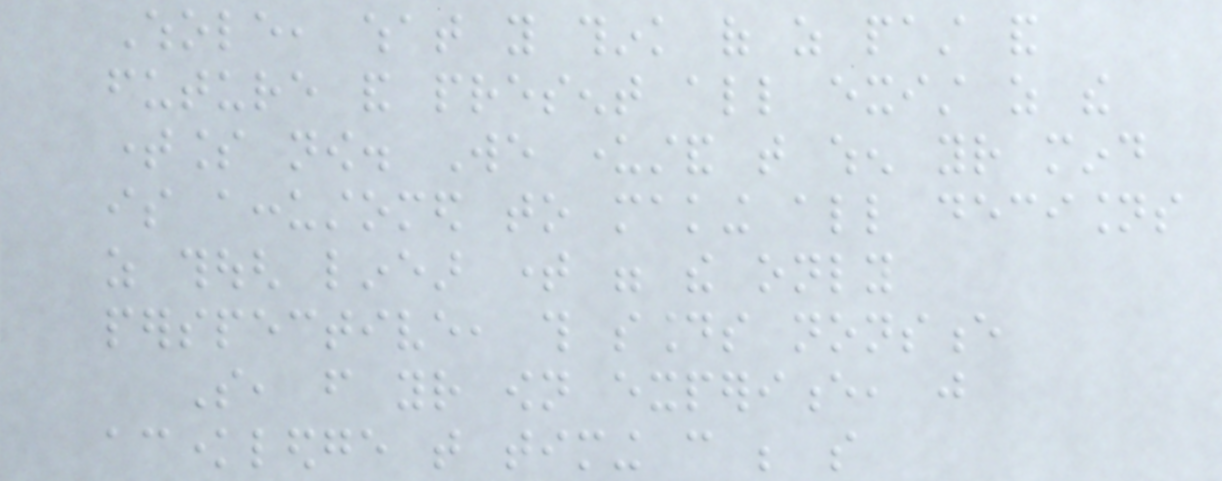Whole, what you think of as past and
future and present all exist as the
timeless now. We understand that when your mind
is accustomed to making all decisions
as though linear time were the only
perspective, this sounds nonsence
So, from your own experience, just
acknowledge that timing can be so
